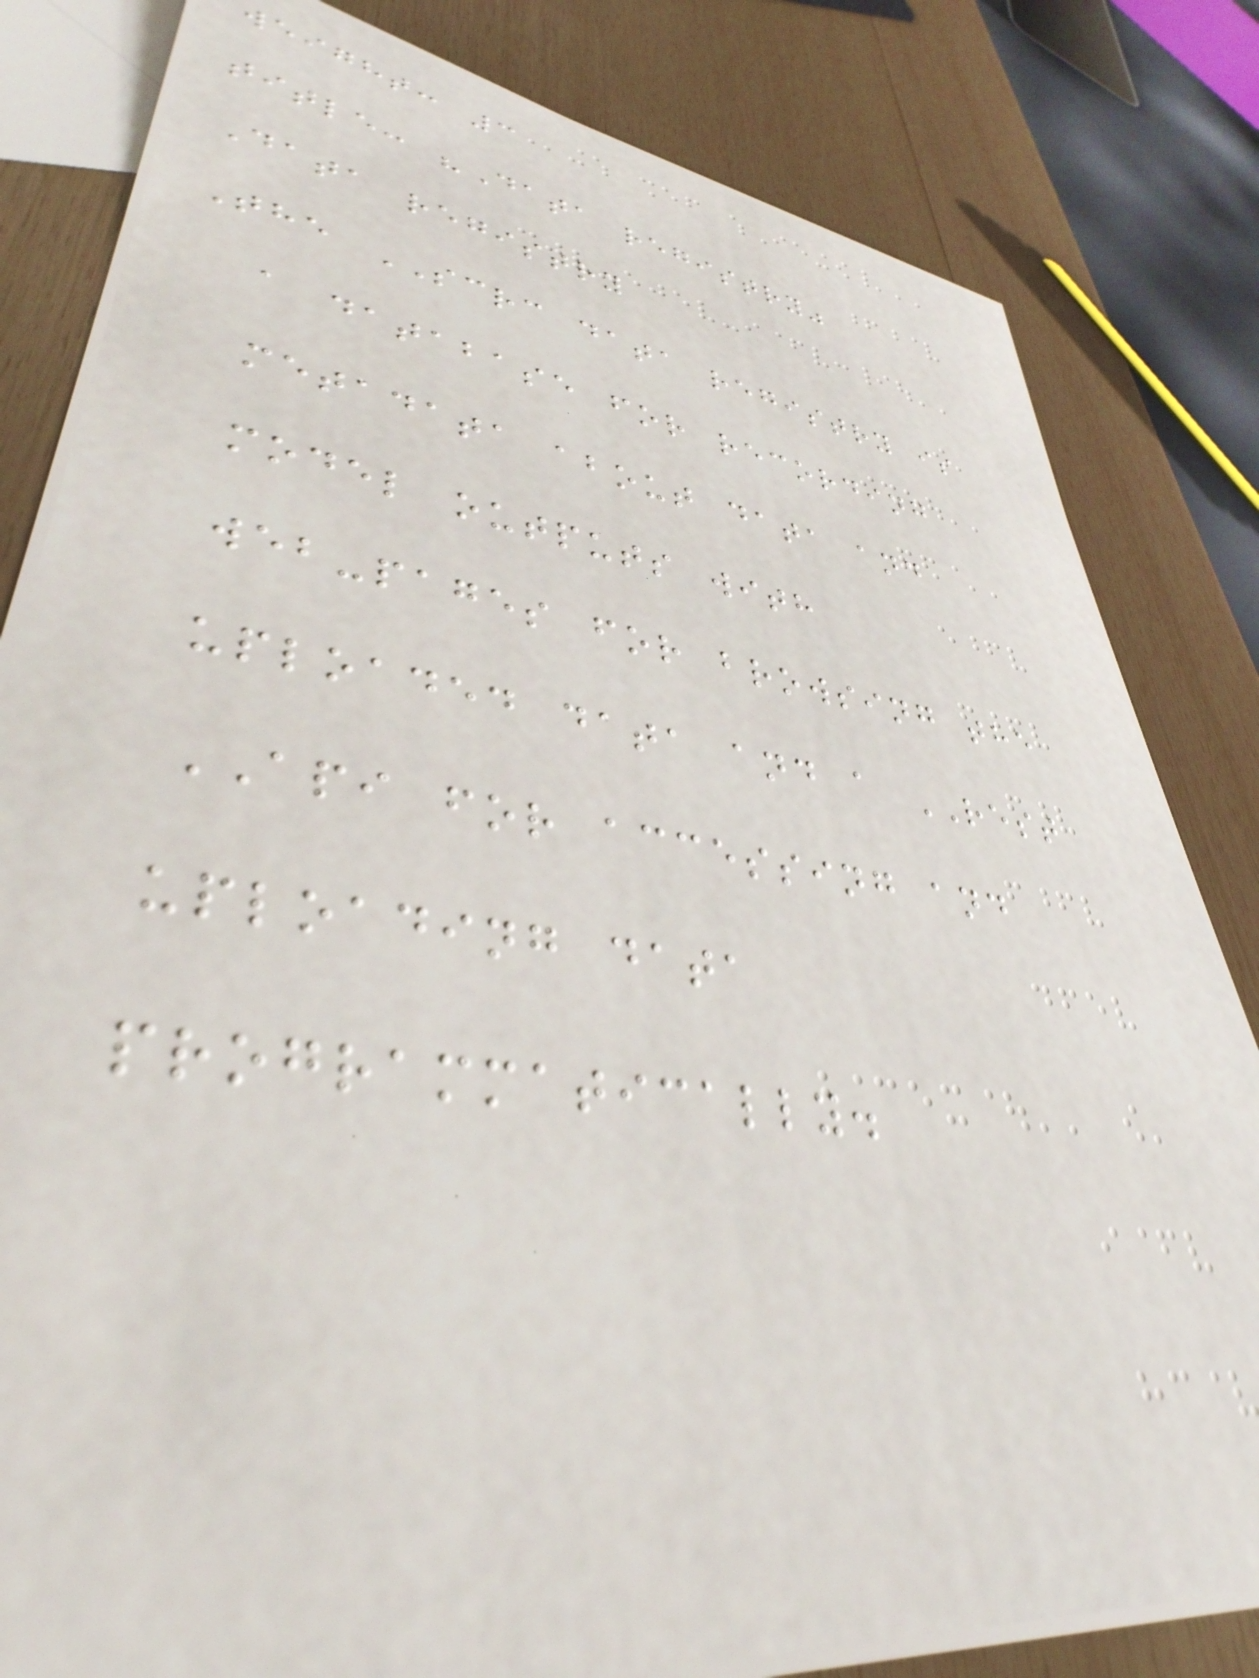weight: 3
title: "Data registry"
Data registry
The SCRC data registry is
a database for recording
metadata about data and
model outputs with
web-pages for browsing the
uploaded data and a REST
API for accessing and
uploading data
programmatically.
